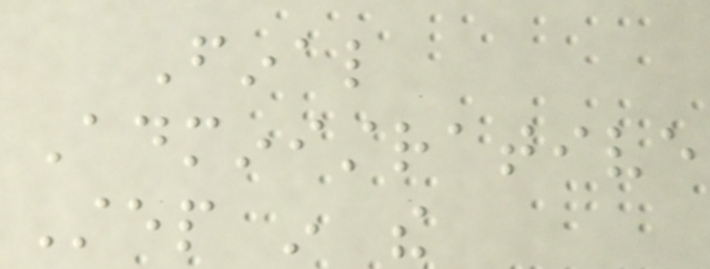Final
Administrative
Step in the
